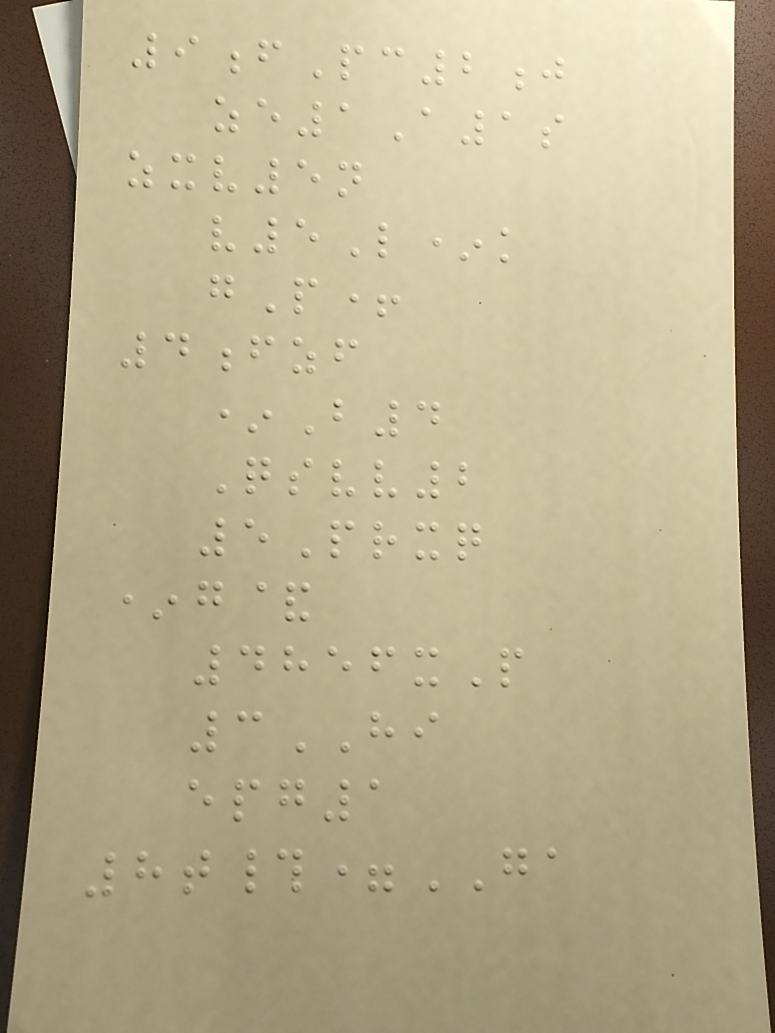9fPc2j
ze1A1s
zxv5n
v5L*k
gP+
4fzf
*B4
Qsvv2
5Prxq
*g&
4856xP
3HI
epg1
8t#=GA
